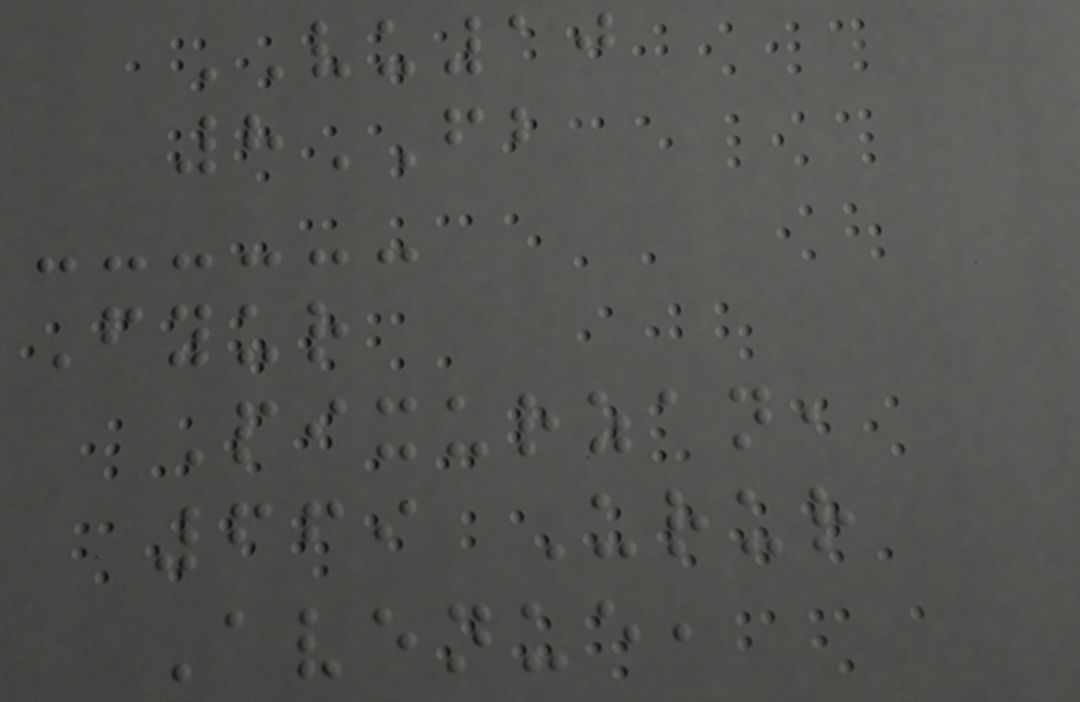VU10
8FB
Fyur
Pixurzan,
669 Urur
Avenue,
